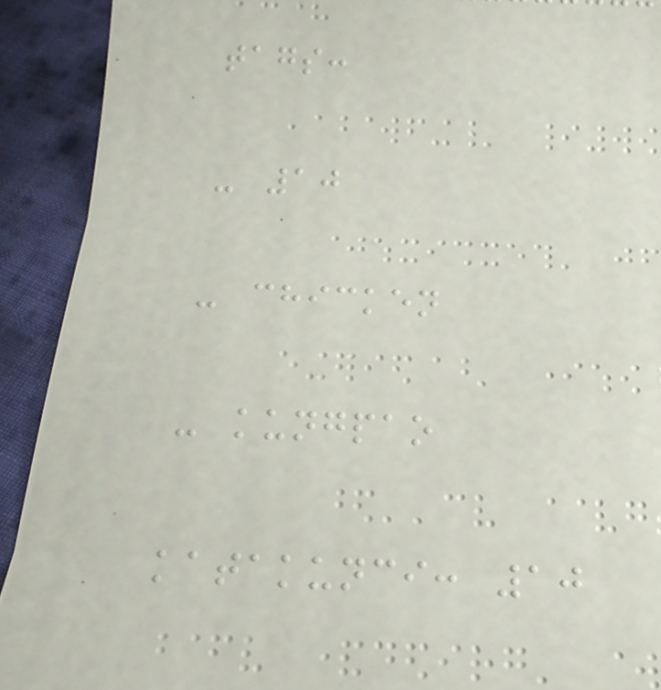tags:
- 10
- chicken
- kungpao
katakunci: 10
